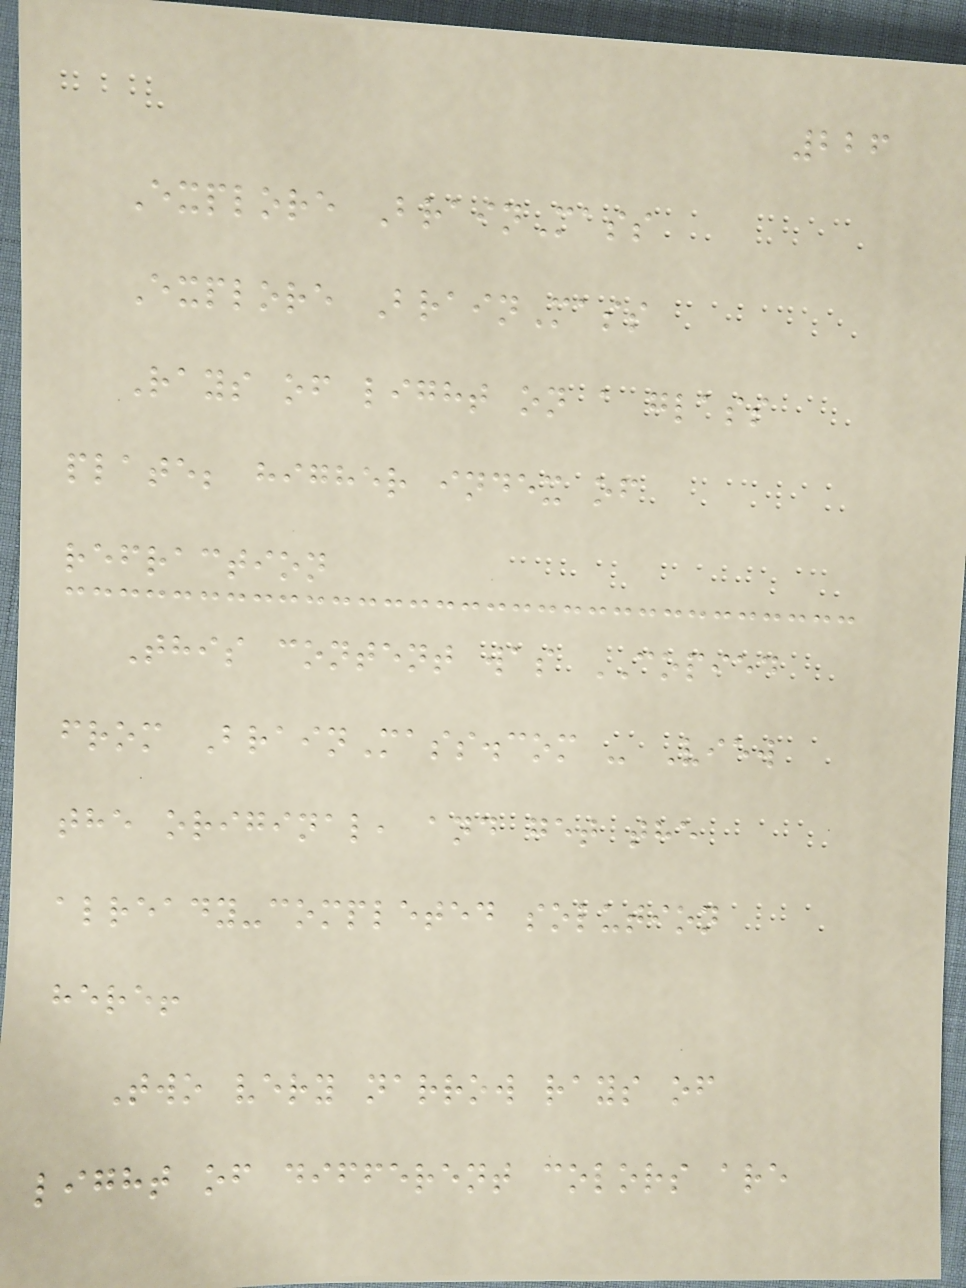226
Explore BrainMass
Explore BrainMass
Rays of light on a glass
plate; higher index of
refraction
This content was COPIED
from BrainMass.com - View
the original, and get the
already-completed solution
here!
Two very narrow rays of
light of different colors are
